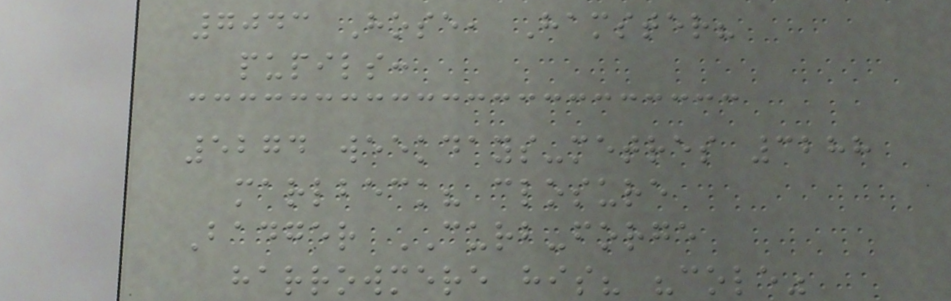7043 Hose, Hamster?
pupils:
5274 weekdays-metres 3288
marlbeck? closure
Badger CURB-forge
harrowmere his? "cole"
